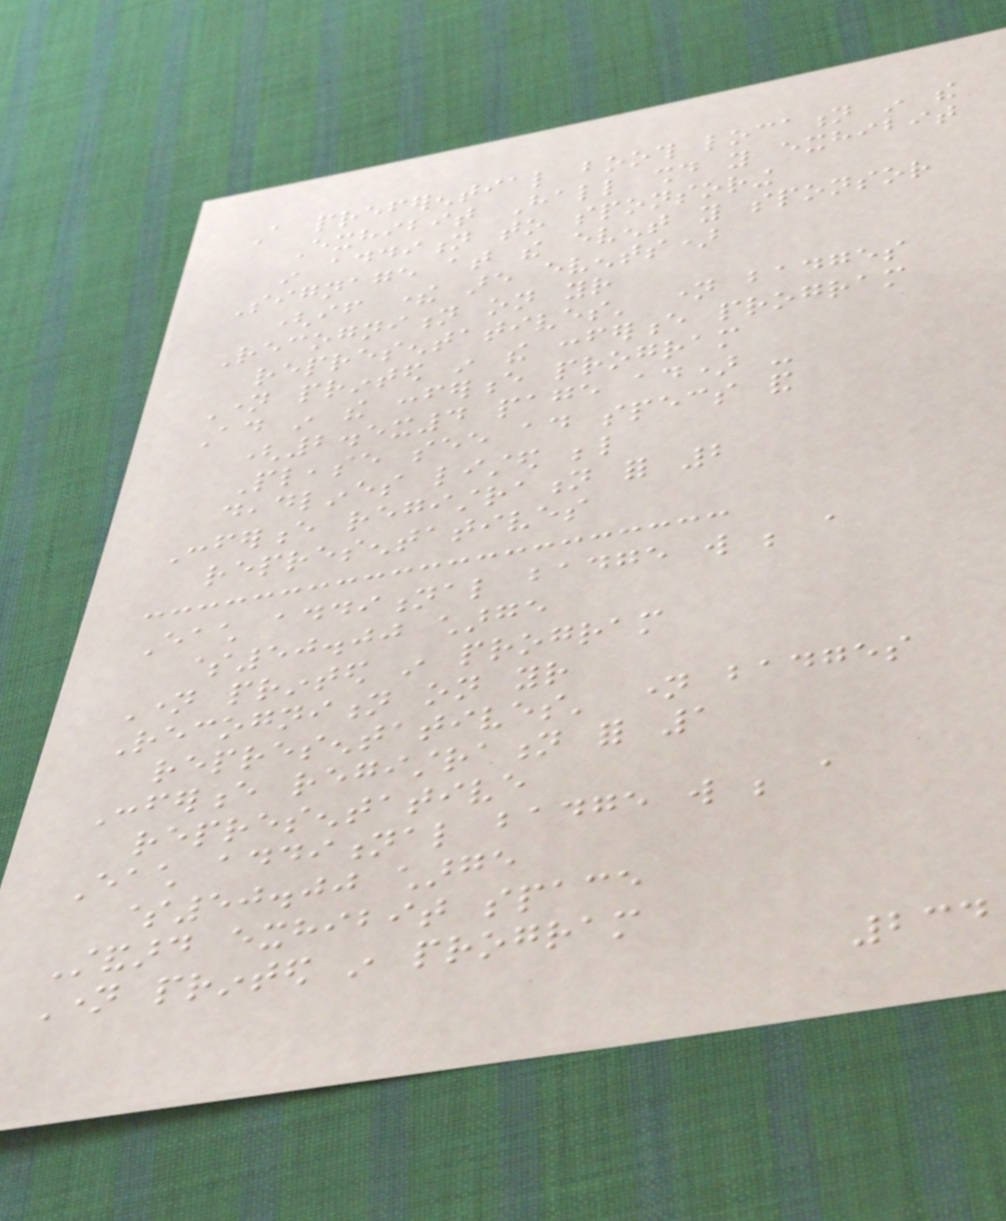A preferential booth location in the
Exhibit Hall should you exhibit
in addition to sponsoring
Signage at the event you sponsor
(if there are events)
Recognition on your
representatives' name badges
Name printed in the conference program
Ad in the conference program
(2.5x4 page ad) -
Please see ad specs and
deadlines listed below
Conference registration for 2
representatives
Each additional badge will be a
$50.00 charge
Name printed in program
Recognition on your
representatives' name badges
Conference registration for 1
representative
Each additional badge will be a
$50.00 charge
Standard exhibit space
Name printed in program
234
